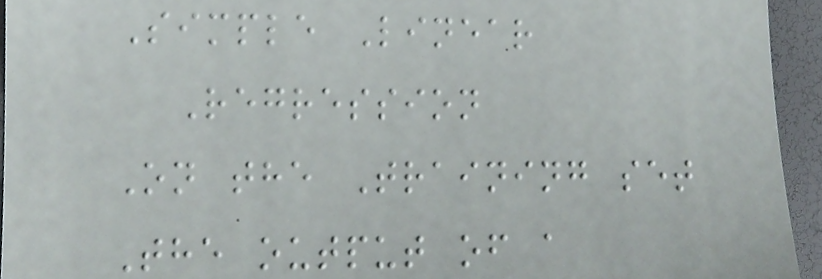Simple Linear
Regression
On the Training set
The output of a
